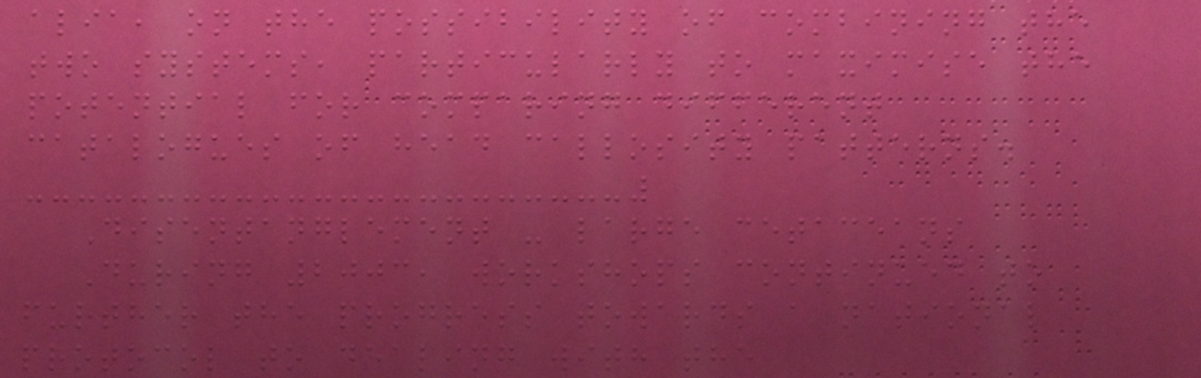alia, on the possibility of combining the
two systems, particularly to maximise the
potential for comparing different
catalogues of head callosity patterns.
Disentanglement - large cetaceans
During 2003, workshops continued to
further the progress towards a national
protocol to dealing with the
